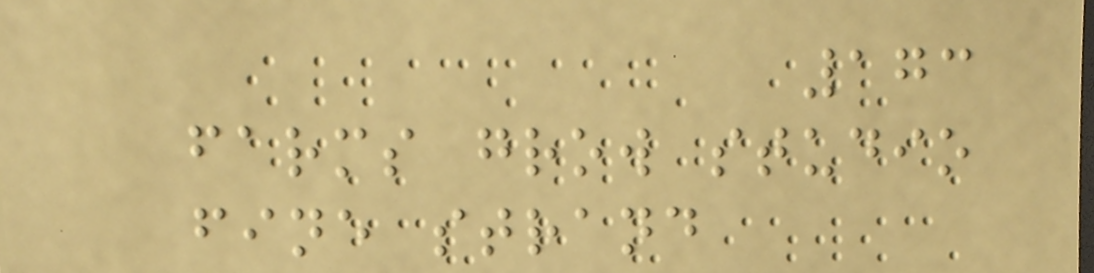173
farms grow studio
fine strand
